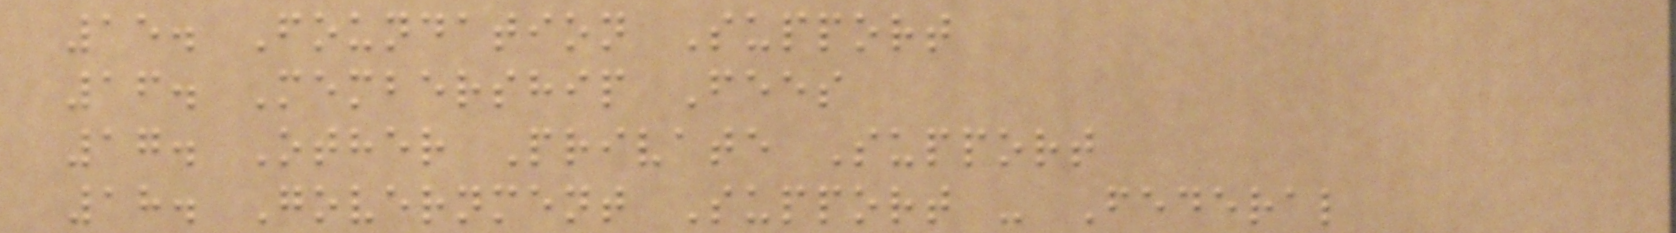15. Foundation Support
16. Membership Fees
17. Other Private Support
18. Government Support - Federal
